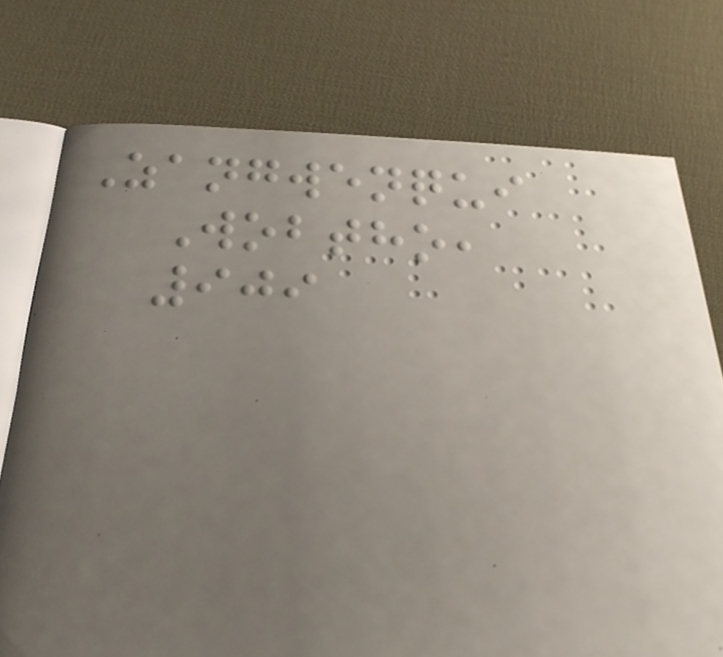Zangwenqui
Wobtho,
909
